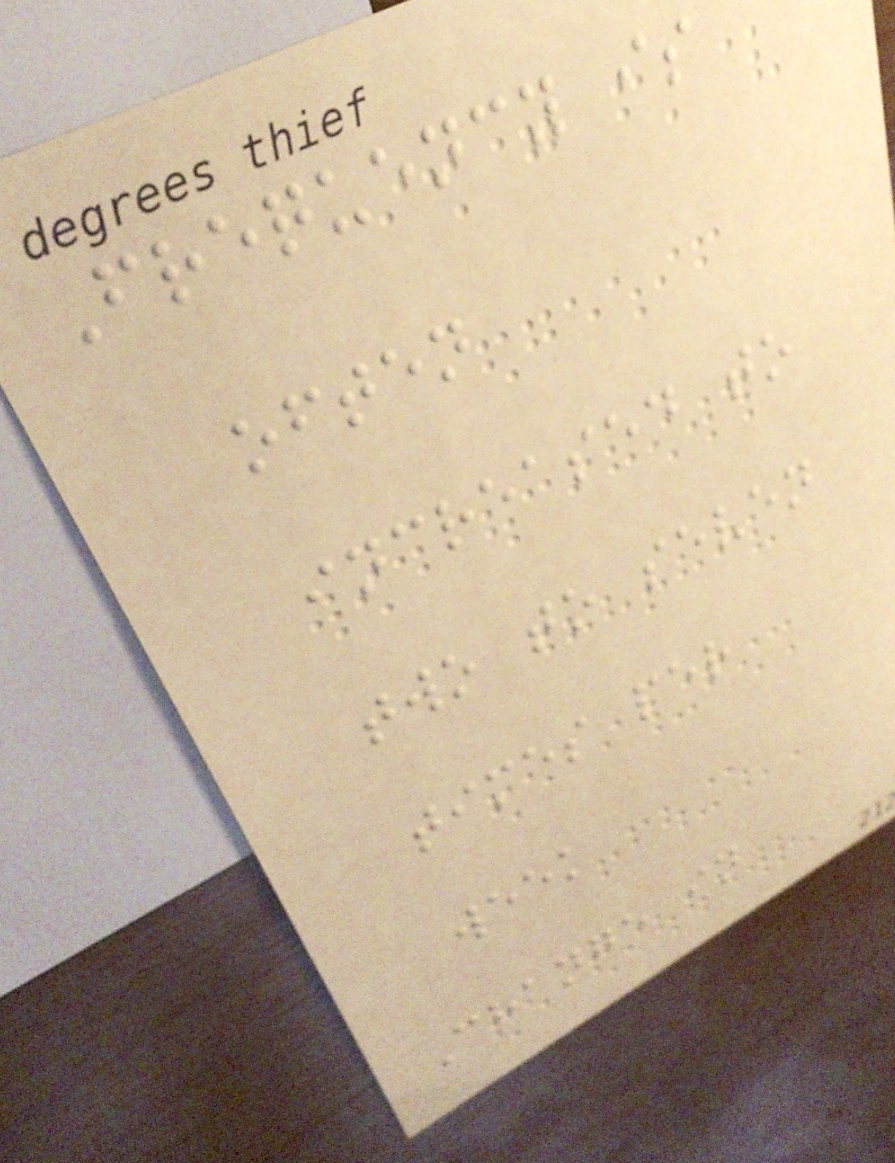Frequency is
often
increased to
two to seven
times per
week
Change in
